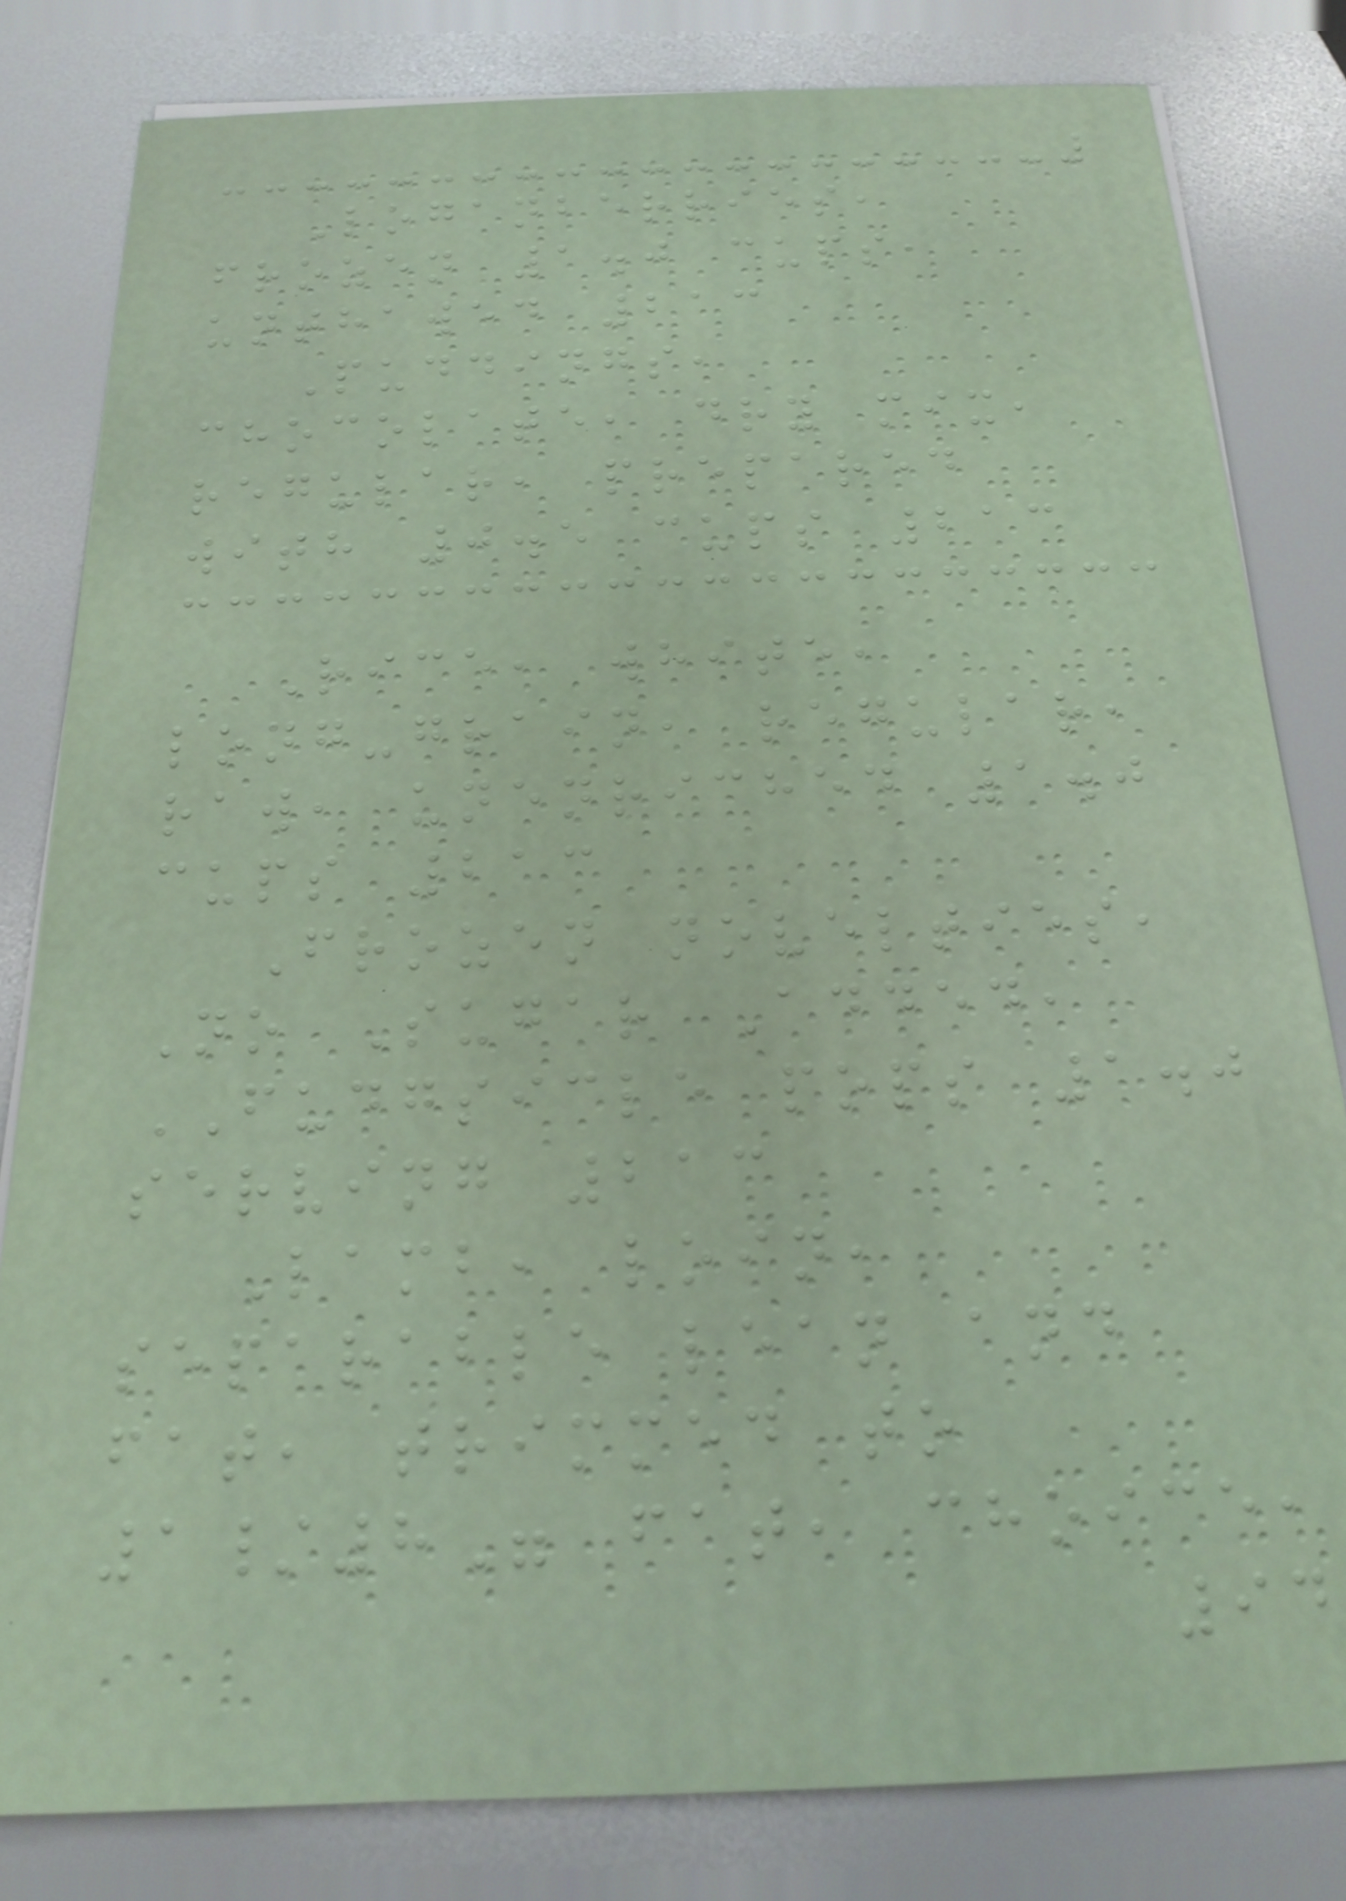Loganberries,
frozen 1.0 cups,
unthawed 213
Puddings,
chocolate, dry mix,
regular, prepared
with 0.5 cups 213
Rice, white,
long-grain, regular,
raw, unenriched 1.0
cups 213
Frozen novelties,
No Sugar Added,
FUDGSICLE pops 1.0
serving 213
Lamb, loin,
separable lean and
fat, trimmed to
1/8" fat, choice,
94
